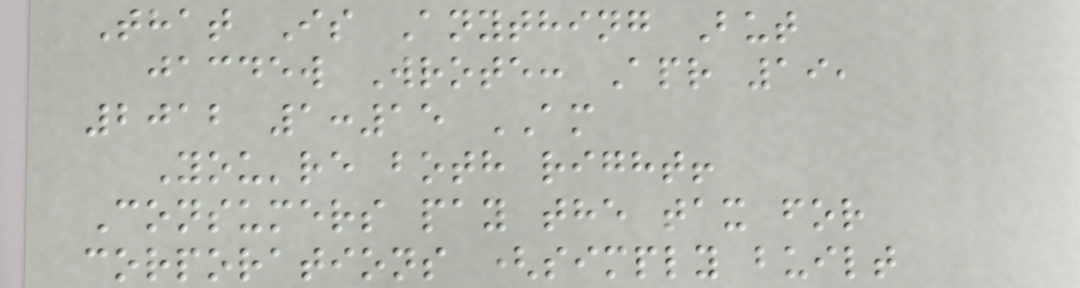That Is Anything But
jacdew Wrote: Apr 19,
2012 1:15 AM
You're both right!
Consumers pay the tax for
corporations (simply built
